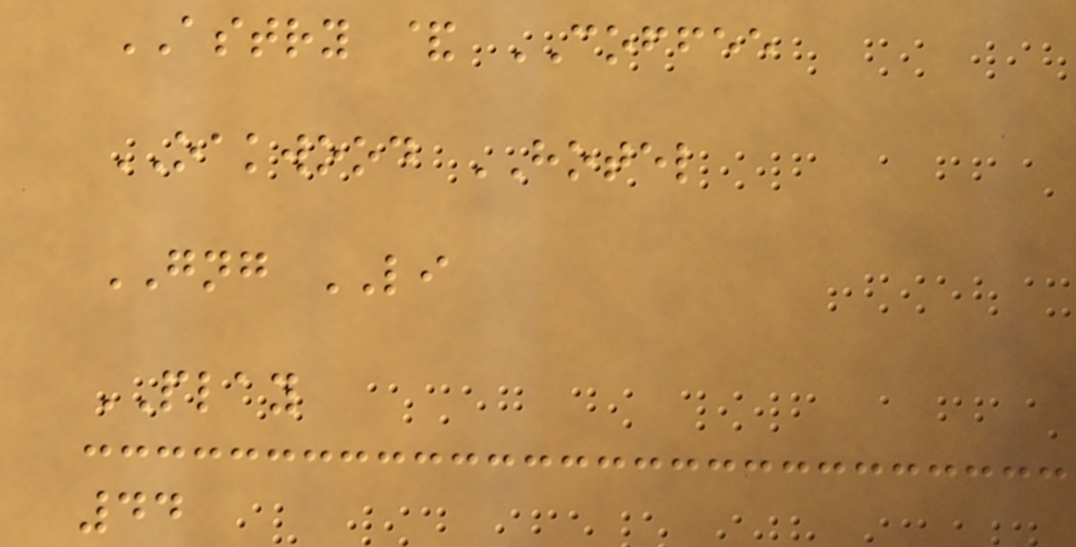ASTRY & COFFEE
OAKWOOD HOTEL
GNG LI
PLAY
44
